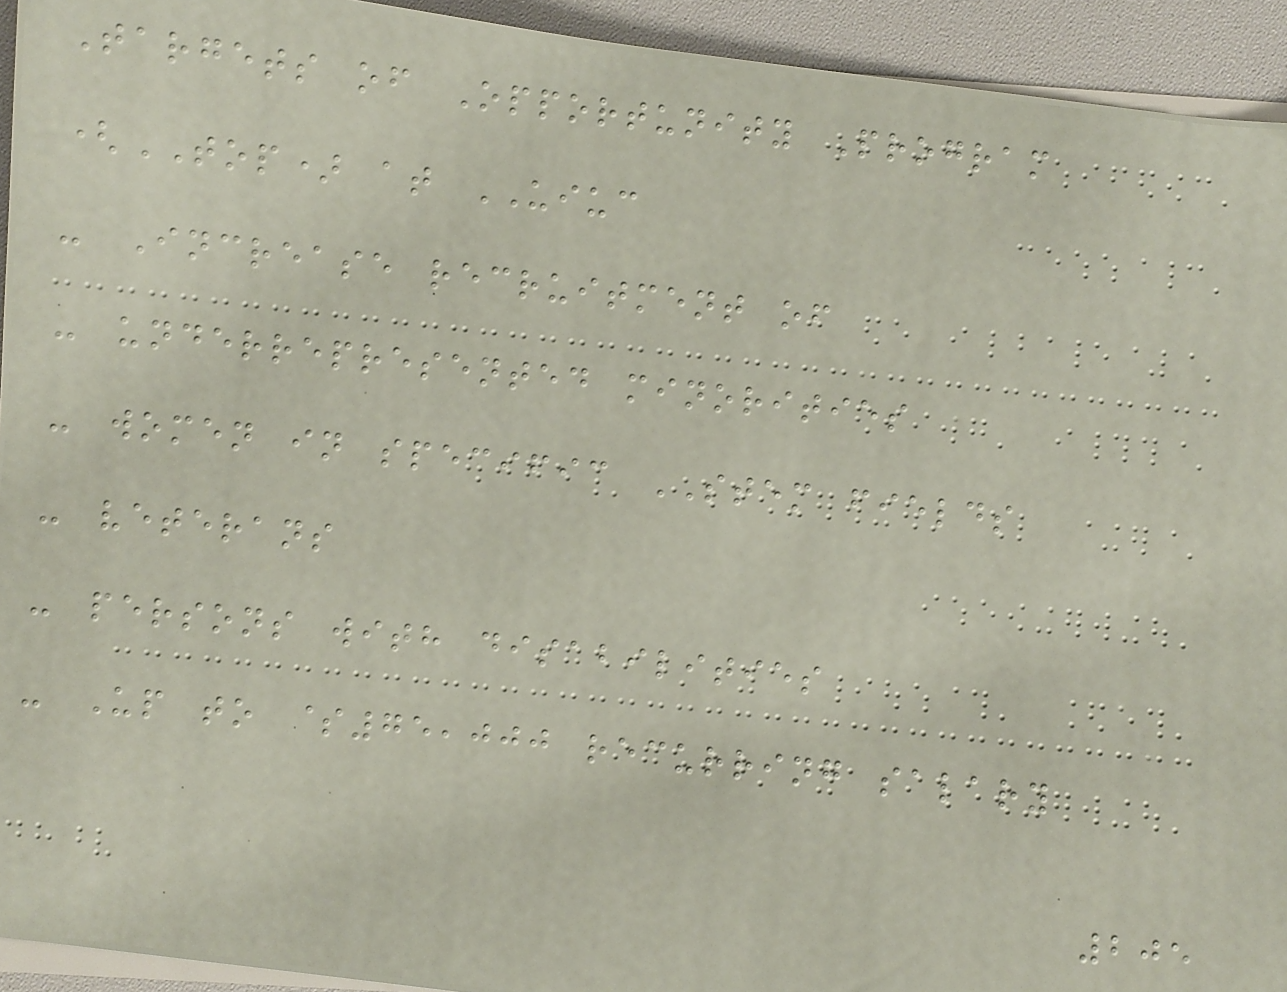Targets of Opportunity Program
(TOP) at UIUC
- Increase recruitment of
- underrepresented minorities
- women in specific STEM fields
- veterans
- persons with disabilities
- Up to $75,000 recurring salary
205
